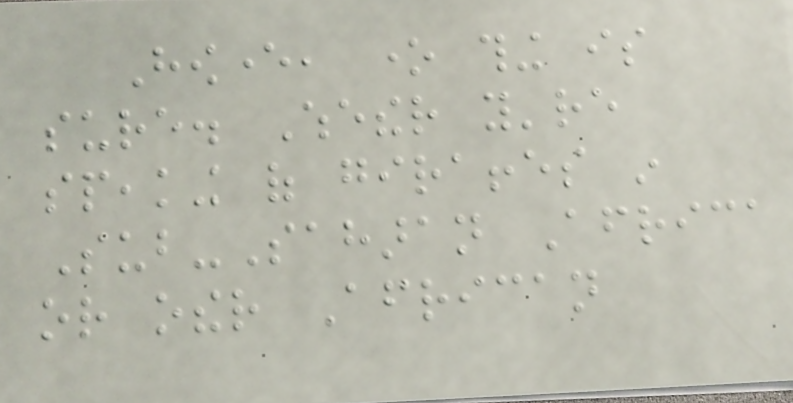However, one thing is
sure. Whether you're
speaking of giraffes in
Sub-Saharan Africa
or other African
